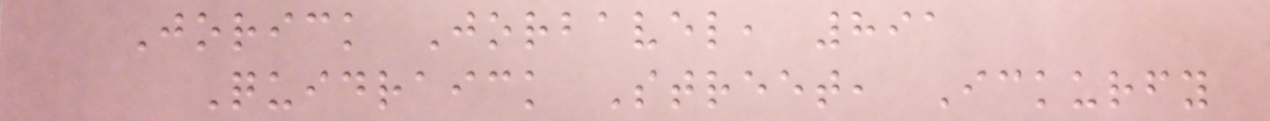Jorick Jorbavel, 891
Quidraick Street, Ickurfy
